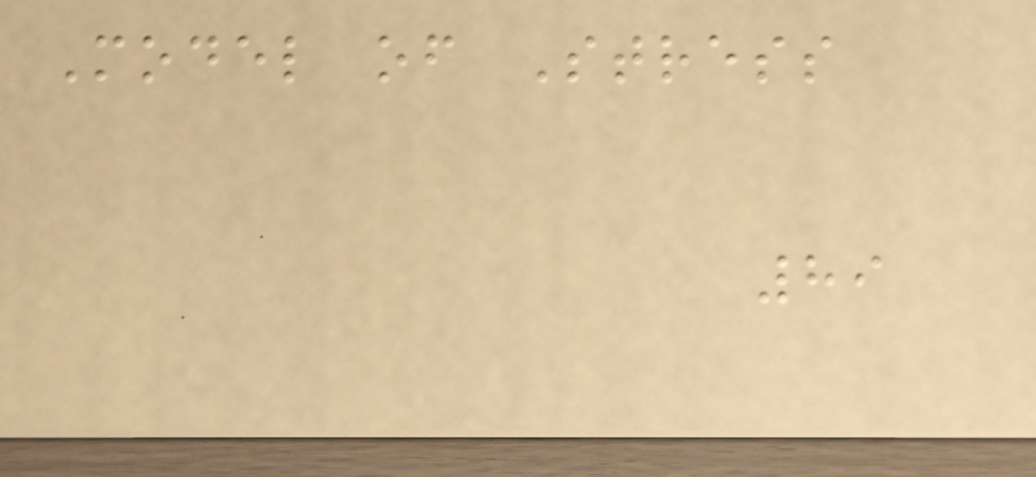Model of Stress
89
